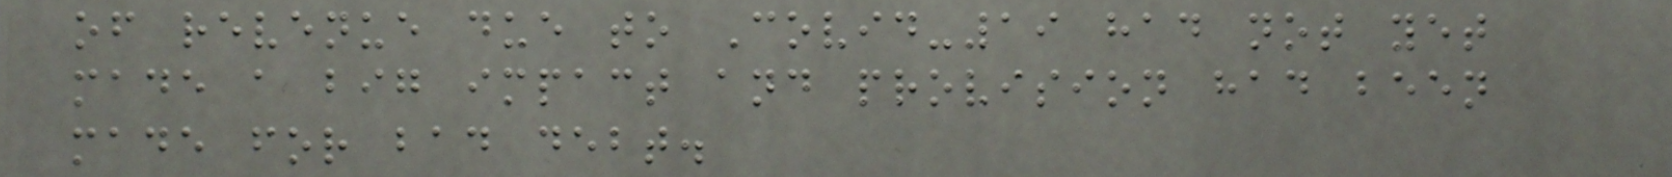of revenue due to Covid-19 had not yet
made a big impact and provision had been
made for bad debt.
